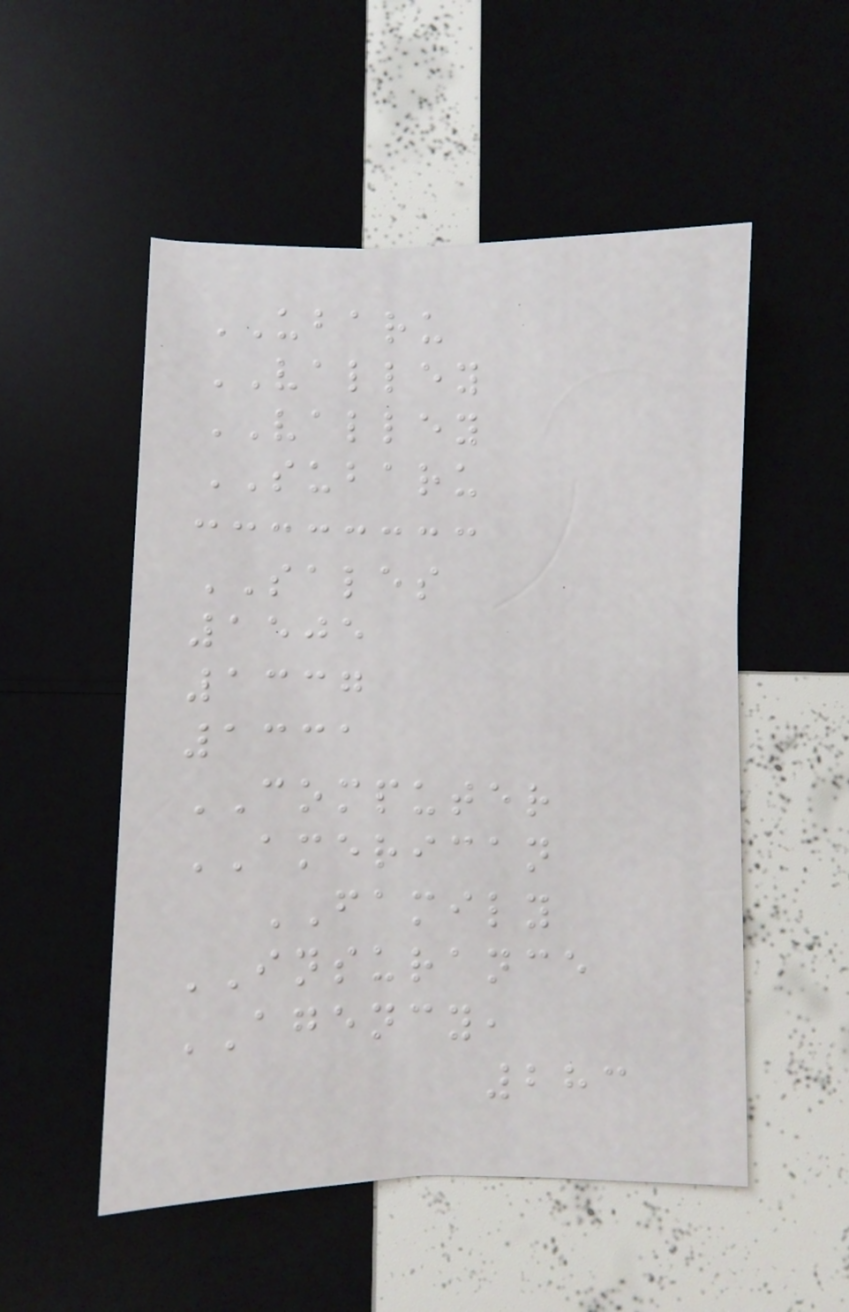UBARU
VALLEY
VALLEY
SUBARU
SALES
1505
1337
1331
COMPUTER
AMERICAN
FAMILY
INSURANCE
AGENCY,
283
